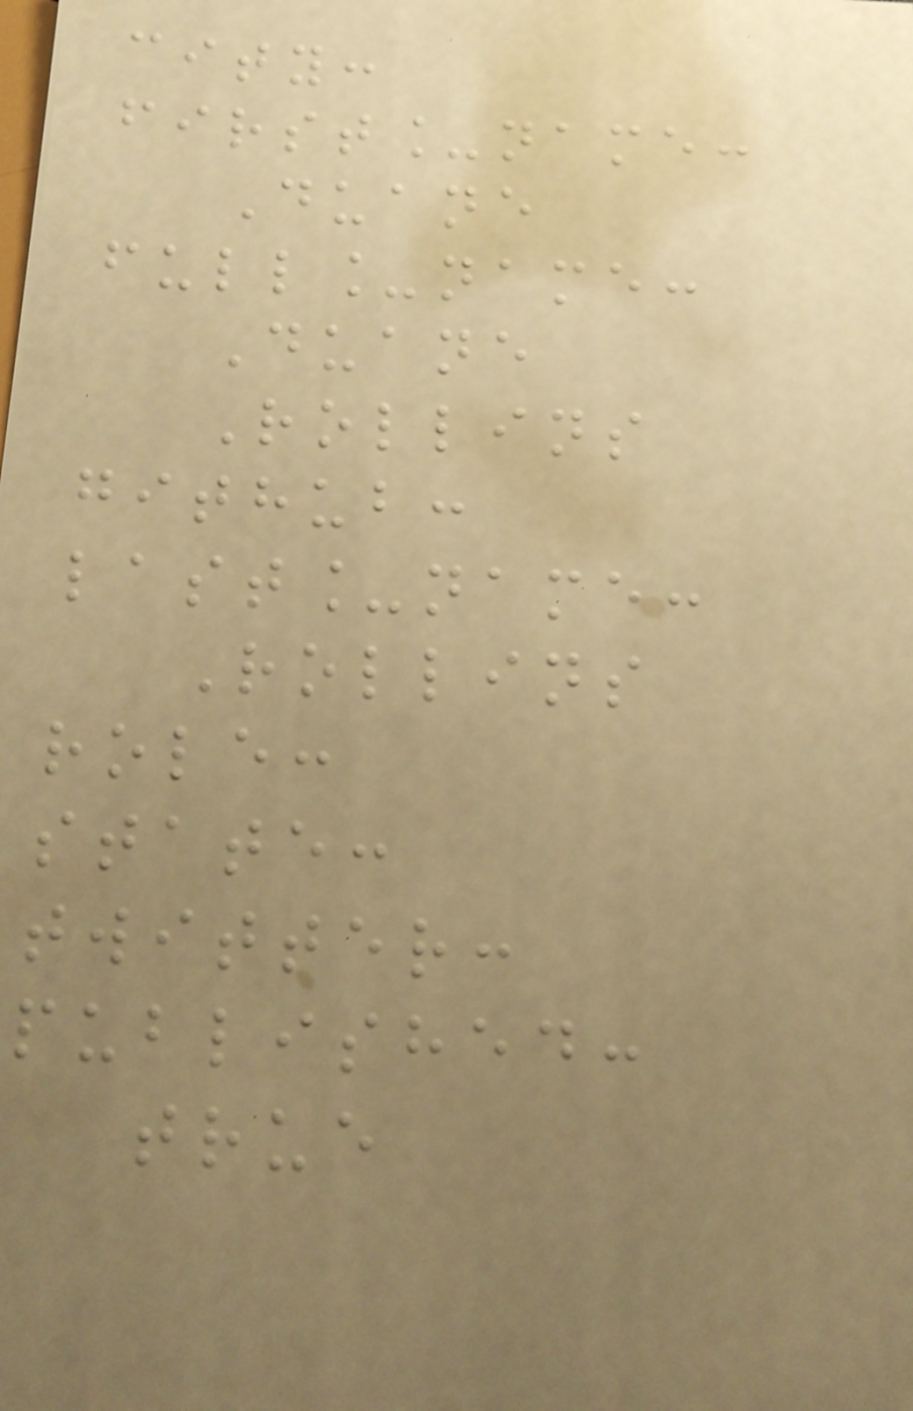city:
first_name:
Duane
full_name:
Duane
Rollins
github:
last_name:
Rollins
role:
state:
twitter:
published:
true
